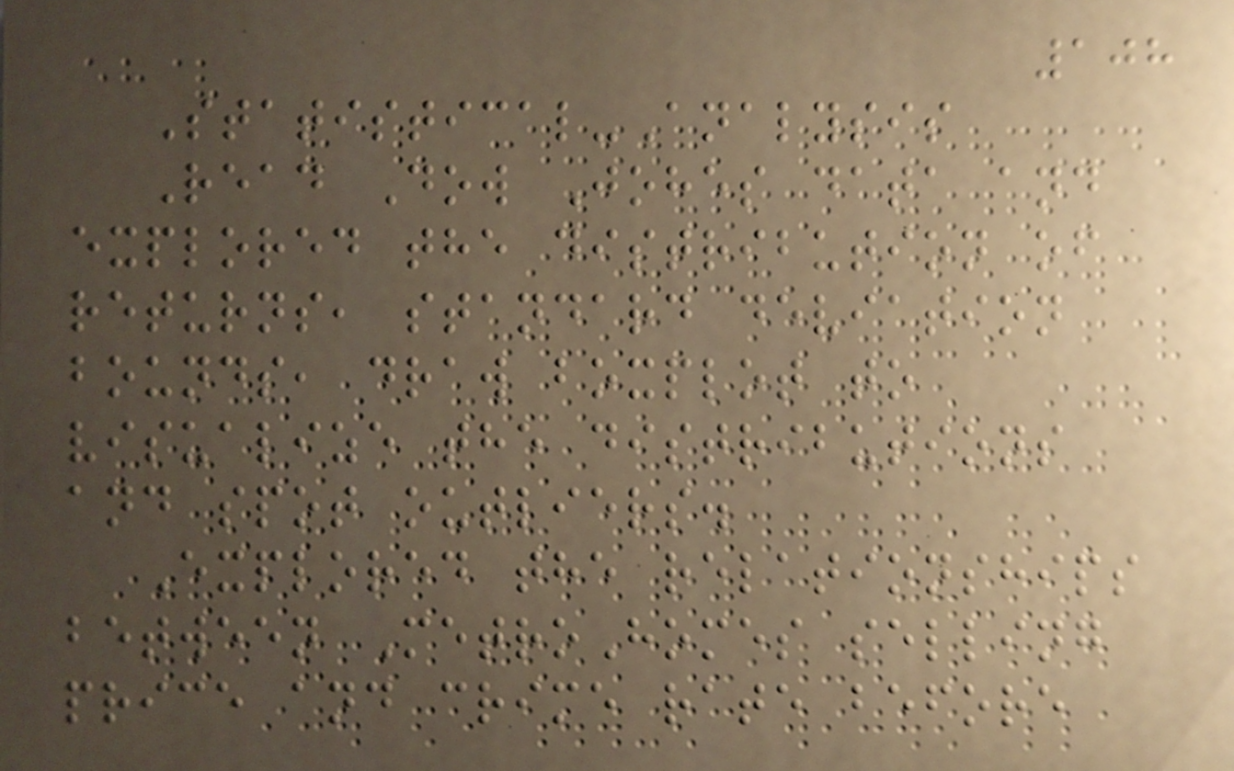108
Statistical-Analysis
Read Dow Johes data and
explored the distribution of
returns, standard deviation
bounds, draw boxplot to
visualize the distributions
and spot outliers.
Explored the relationships
between MetroHomes selling
price and crime rate before
